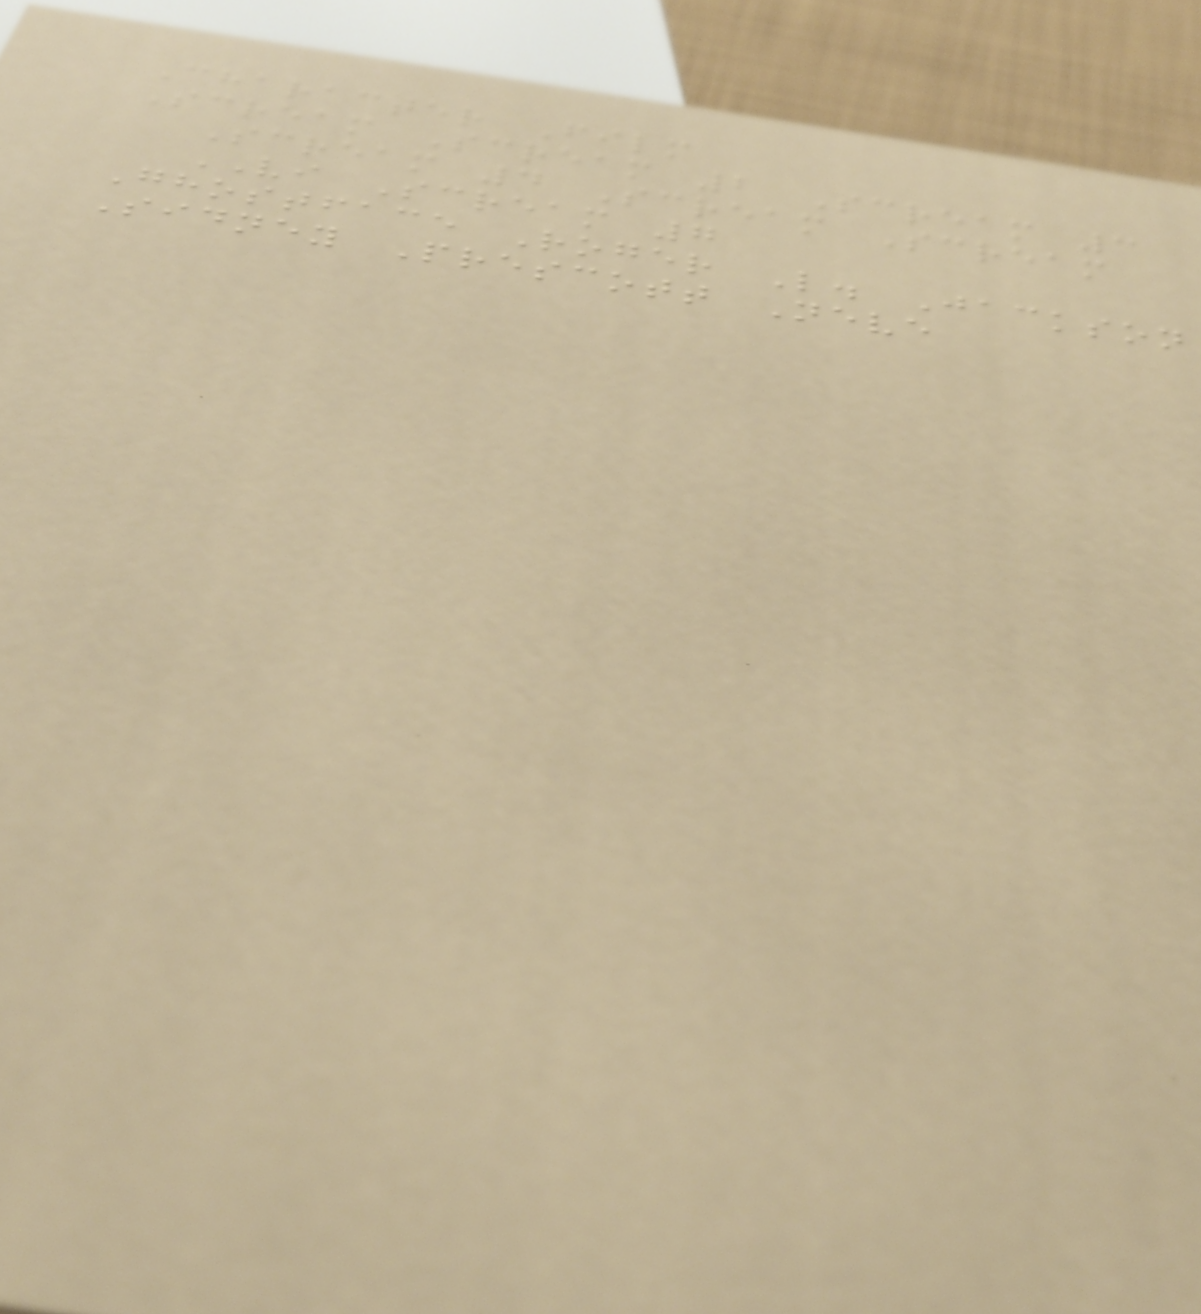Character Film
Scream Scream 2 Scream 3
Scream 4 Scream Scream
VI Scream 7
Ghostface Roger L. Jackson
Sidney Prescott Neve
